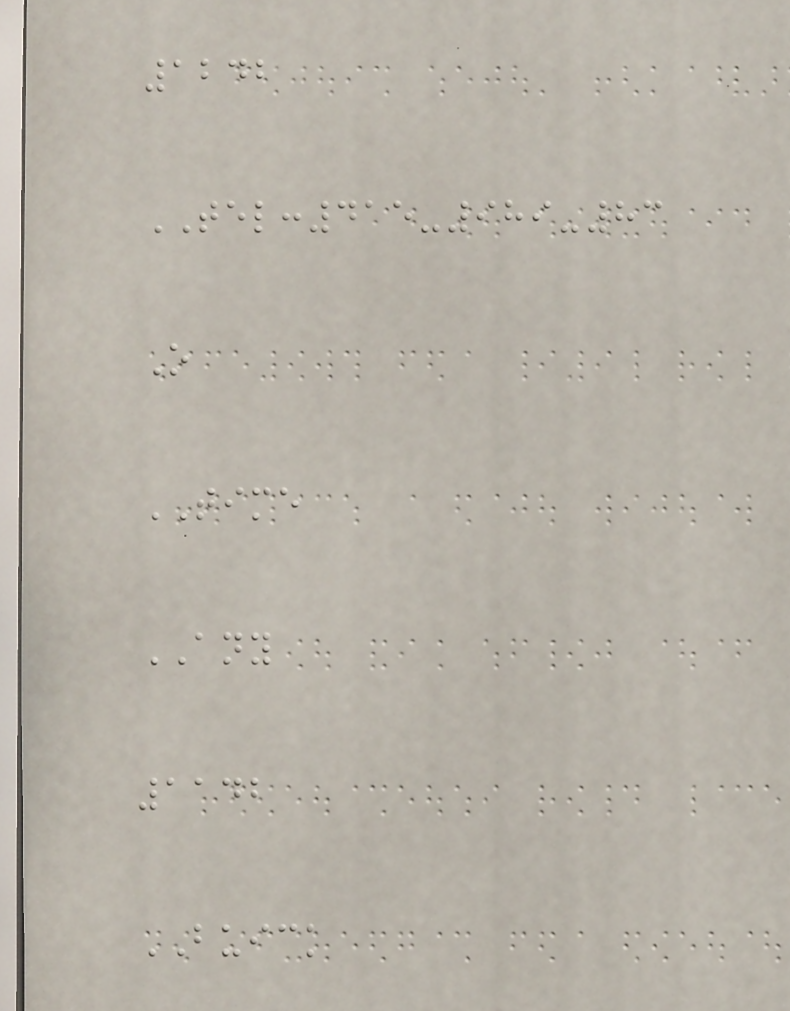1242
TEL:415-989-83
O
TIME
ANY
1142
BUICK
